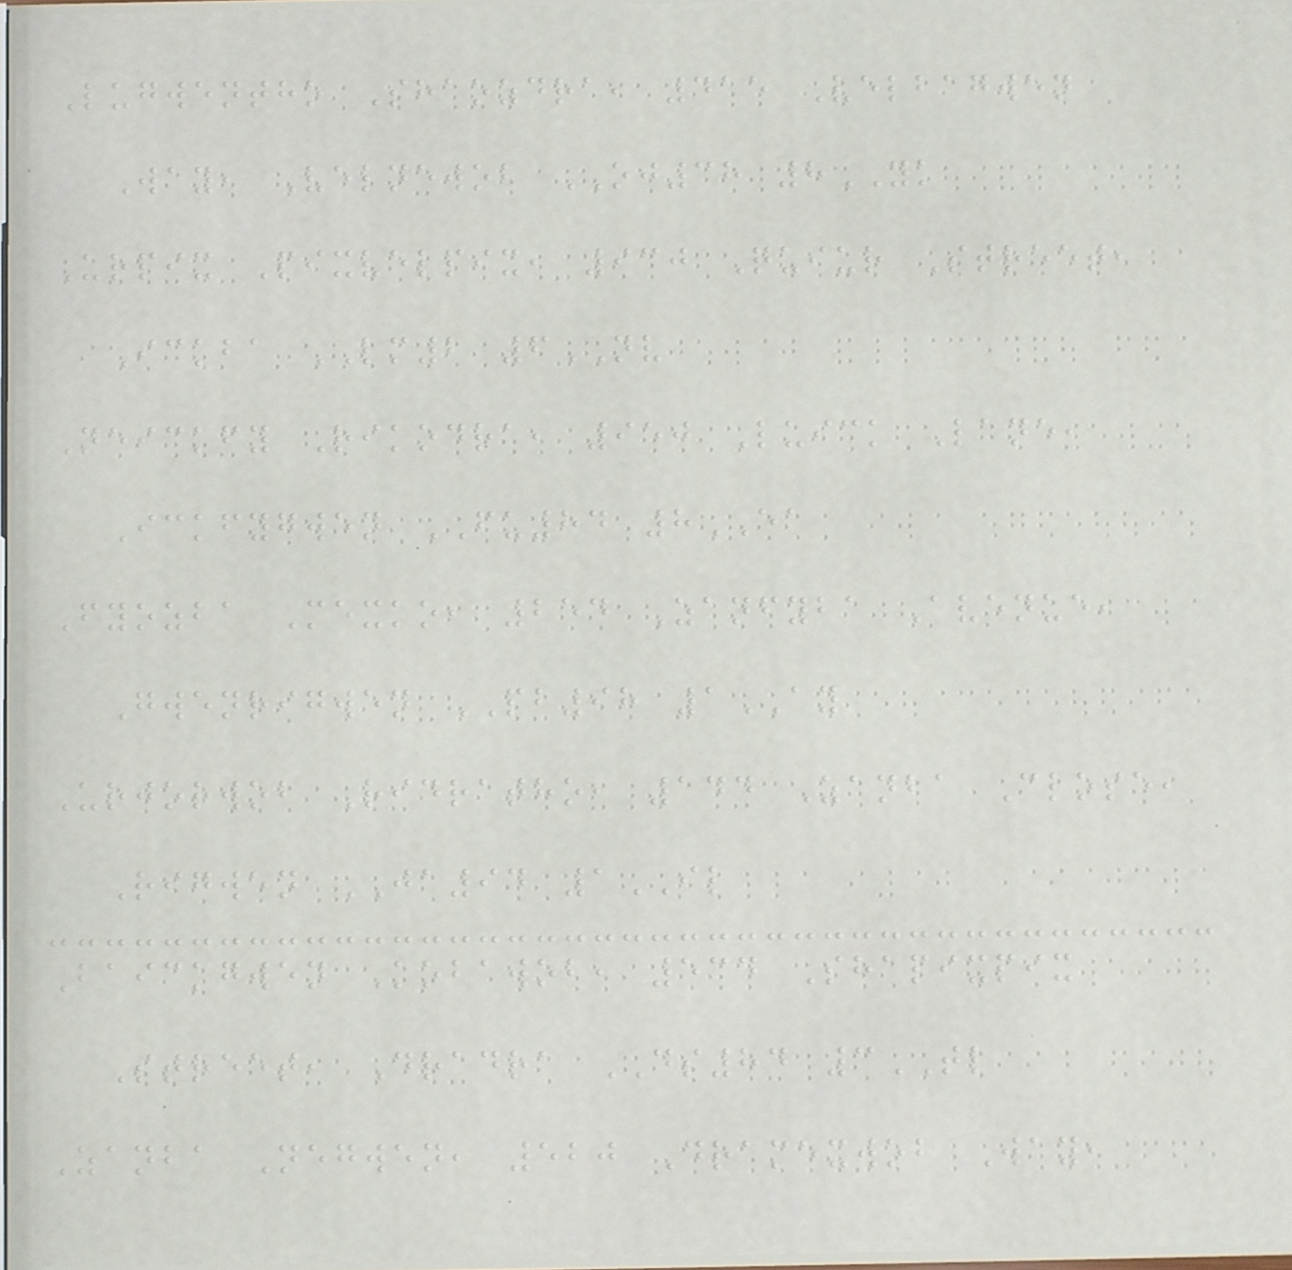Lugwentho Shaozdra, 415 Velbagwen
Way, Velnewob OJ38 8YK
Urpix Pixvelpix, 930 Quiur Street,
Ickba LM2 6NV
Neickfy Rikodra, 950 Luick Lane,
Ickfygwen FU84 8EA
Fyozba Mexko, 254 Zanfyba Avenue,
Gwenrigwen PB98 1AY
Urjorwob Ridratho, 144 Zanba Close,
Rigwen JA94 1IL
Baickgwen Kobawob, 534 Shapixpix
Street, Dradra DS84 3TL
Zanba Negwen, 520 Dramexwob Way,
